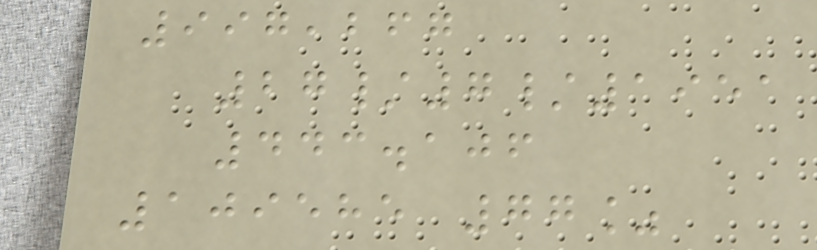997,267
27/7/1951
443.106
109585 77%
